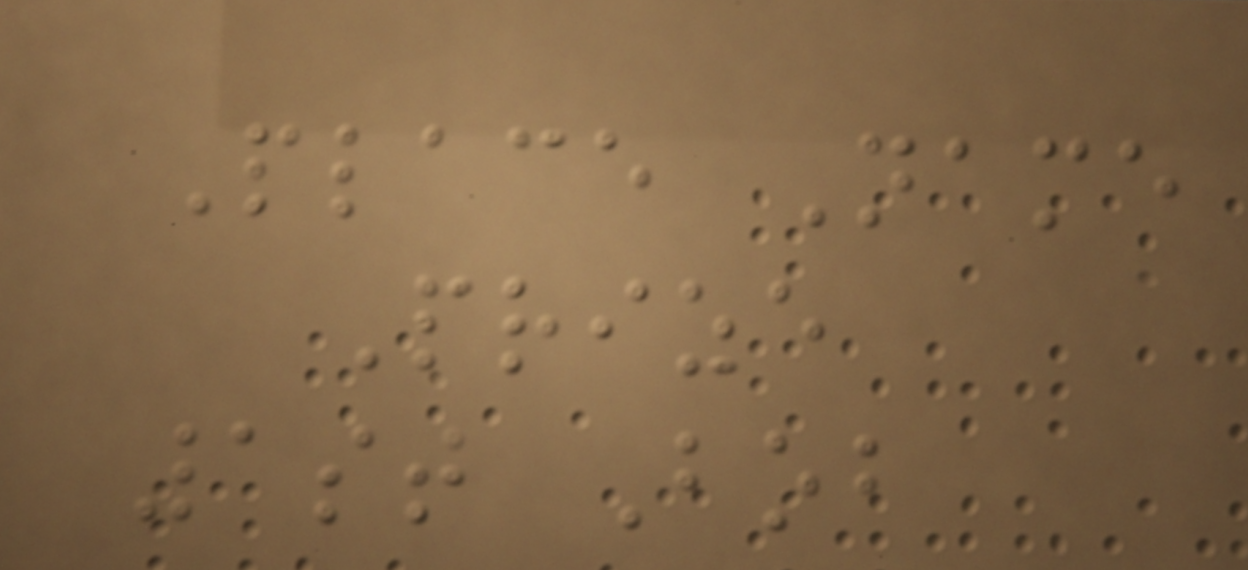Place Name
Prize
1st Bob
